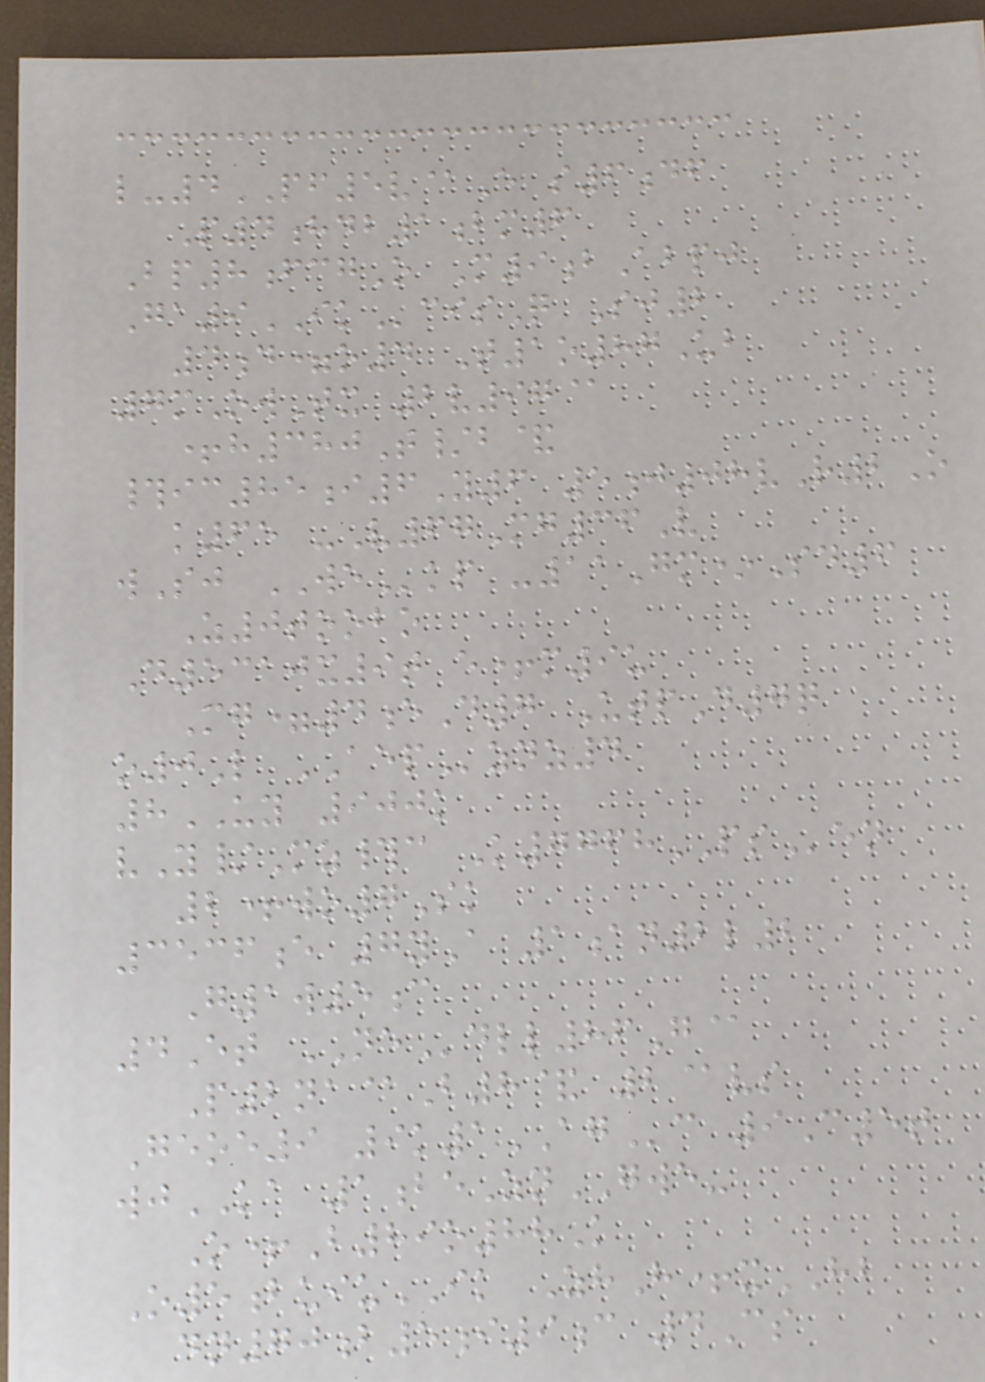l-4PF5v@E s6df
P4hdb1bm6
Bp8fcgO M9bAbpj
Ga9IKcisQ Sj2
4d=o4 T1o87Ub
7mOwTx 2v97@
+h380T/b&
#ic85i6Y6 5j08vR2O
k65 -V67Mg36V
wSj WEkp -11Gm*Sd6
Z0toobo
D5310x9t e+m9u
Mg=4eD7 UtpD7q
o0L AEPznz4
8UY 900k
vY/Mz#c K7768PSen
2+wo7Sk
3536e 7yA 1an2l2
G1w5c
4Et NEdll86G@
P2na@B8& 2@vs
Geoe9 9k1AGc 9C5t
wjKA 1beZnGWE-
O+B89o88K
O5buiuIK ZhH+xHB
dn70b5i9c 4Cs
